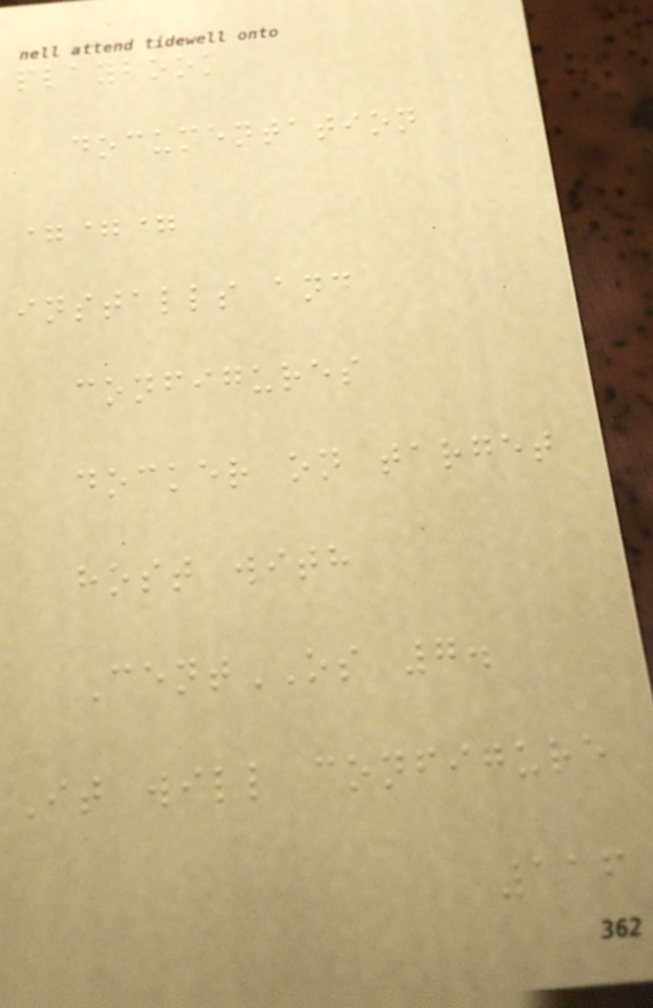playbook
documentation
===
installs and
configures
docker on target
host with
CentOS 7.
It will configure
116
